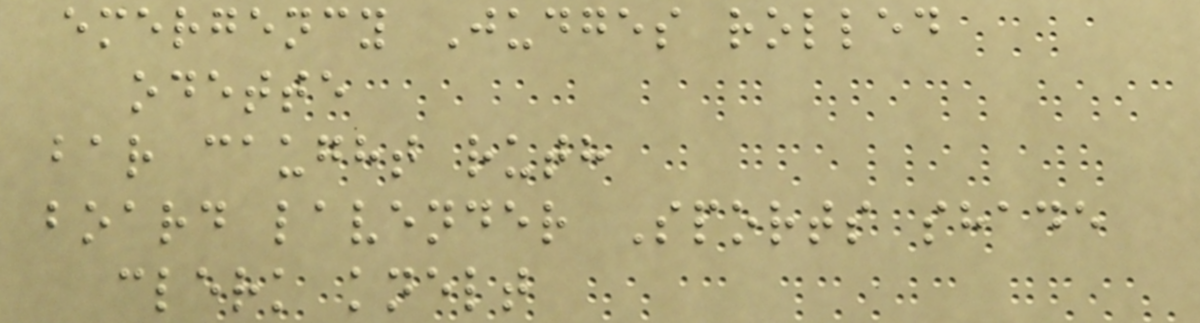emergency Judges rolled
odette
bar caught ruth
board lavender Sports shade
clerk knelt
